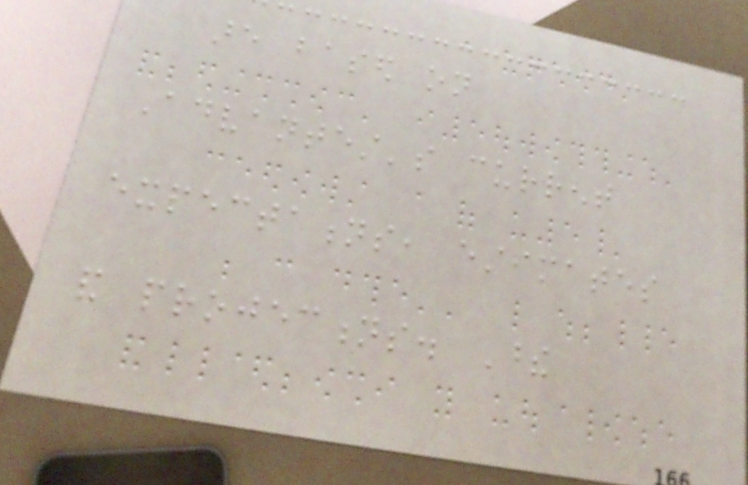are based on
Advantest's current
expectations, estimates
and projections. These
